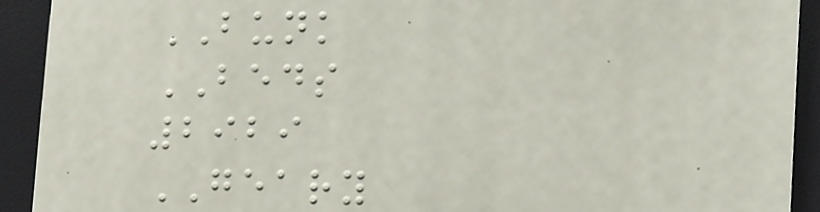BUNK
BEDS
2929
GEARY
